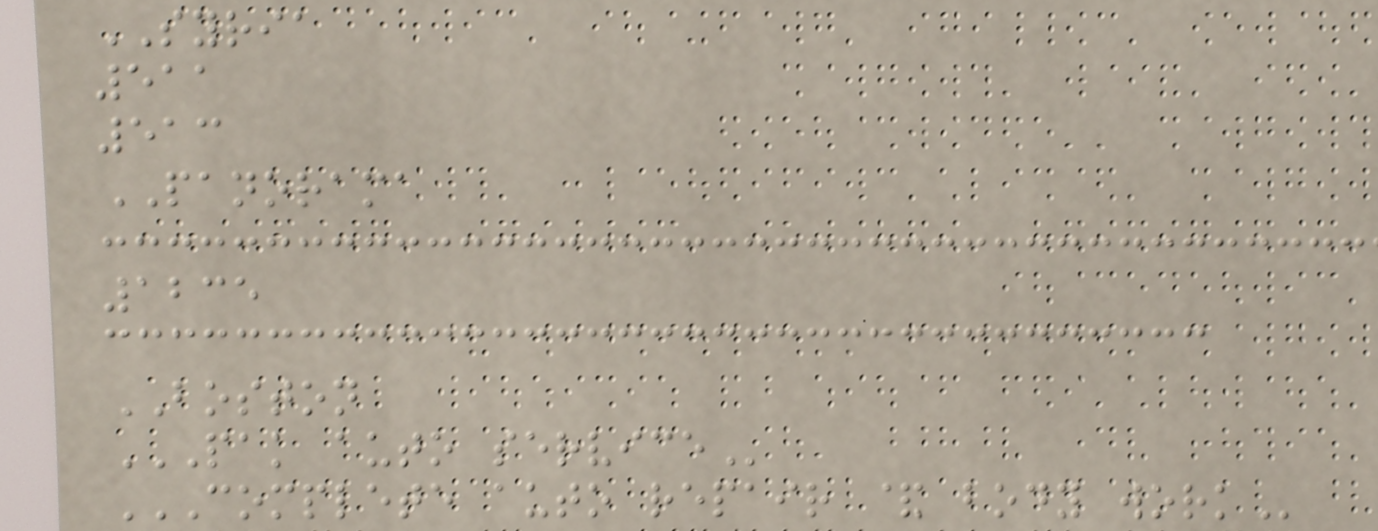SYRIA
511
513
PANORAMA
1235
BOSTON
PAK AUTO SERVICE
COMPLETE AUTO REPAIR & BODY WORK
